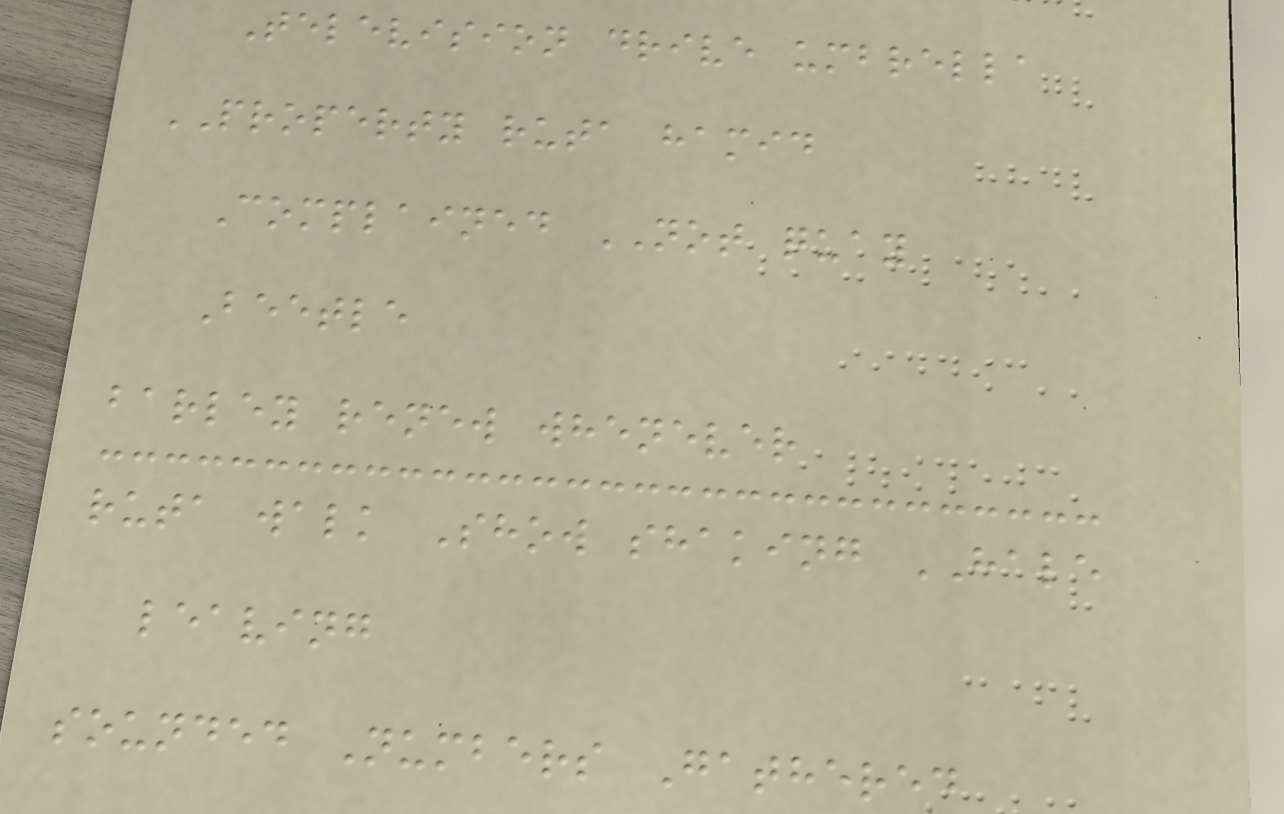Television drive umbrella
PROPERTY ruta hamid
Complained NOT quay
Beetle
barley renew whenever
ruta walk Show shaking HALE
leaving
sounded Numbers Gathered
